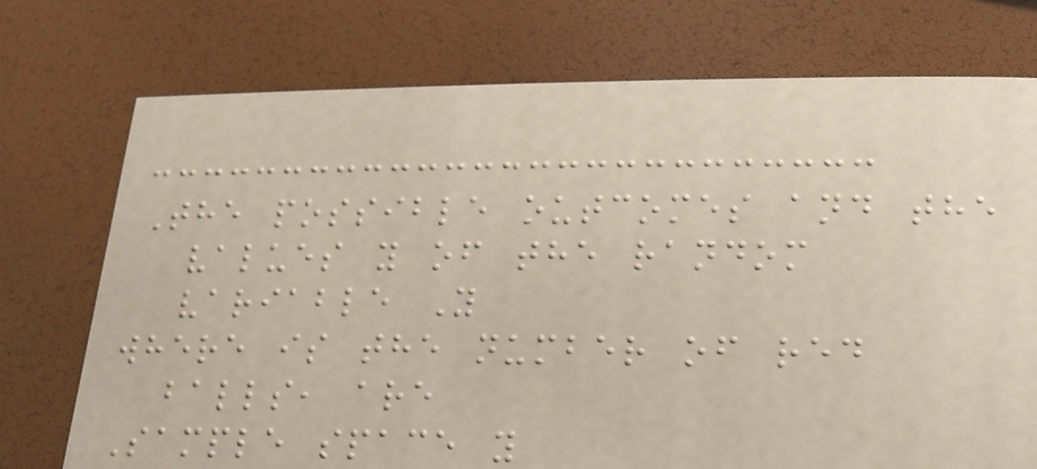The possible outcomes and the
values y of the random
variable Y
where is the number of red
balls, are
Sample space y
